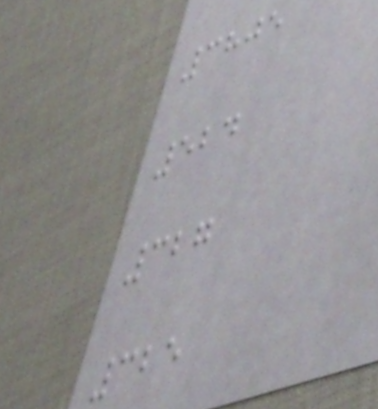3805
524
327
325
